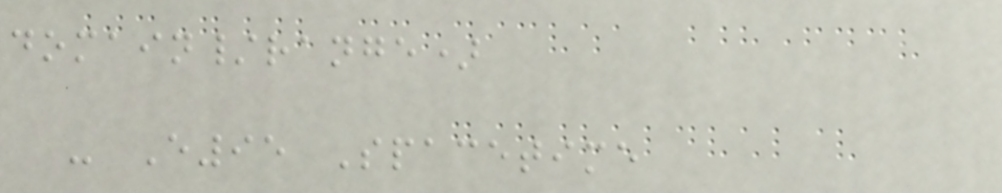domain/range)
- E95 Spacetime
